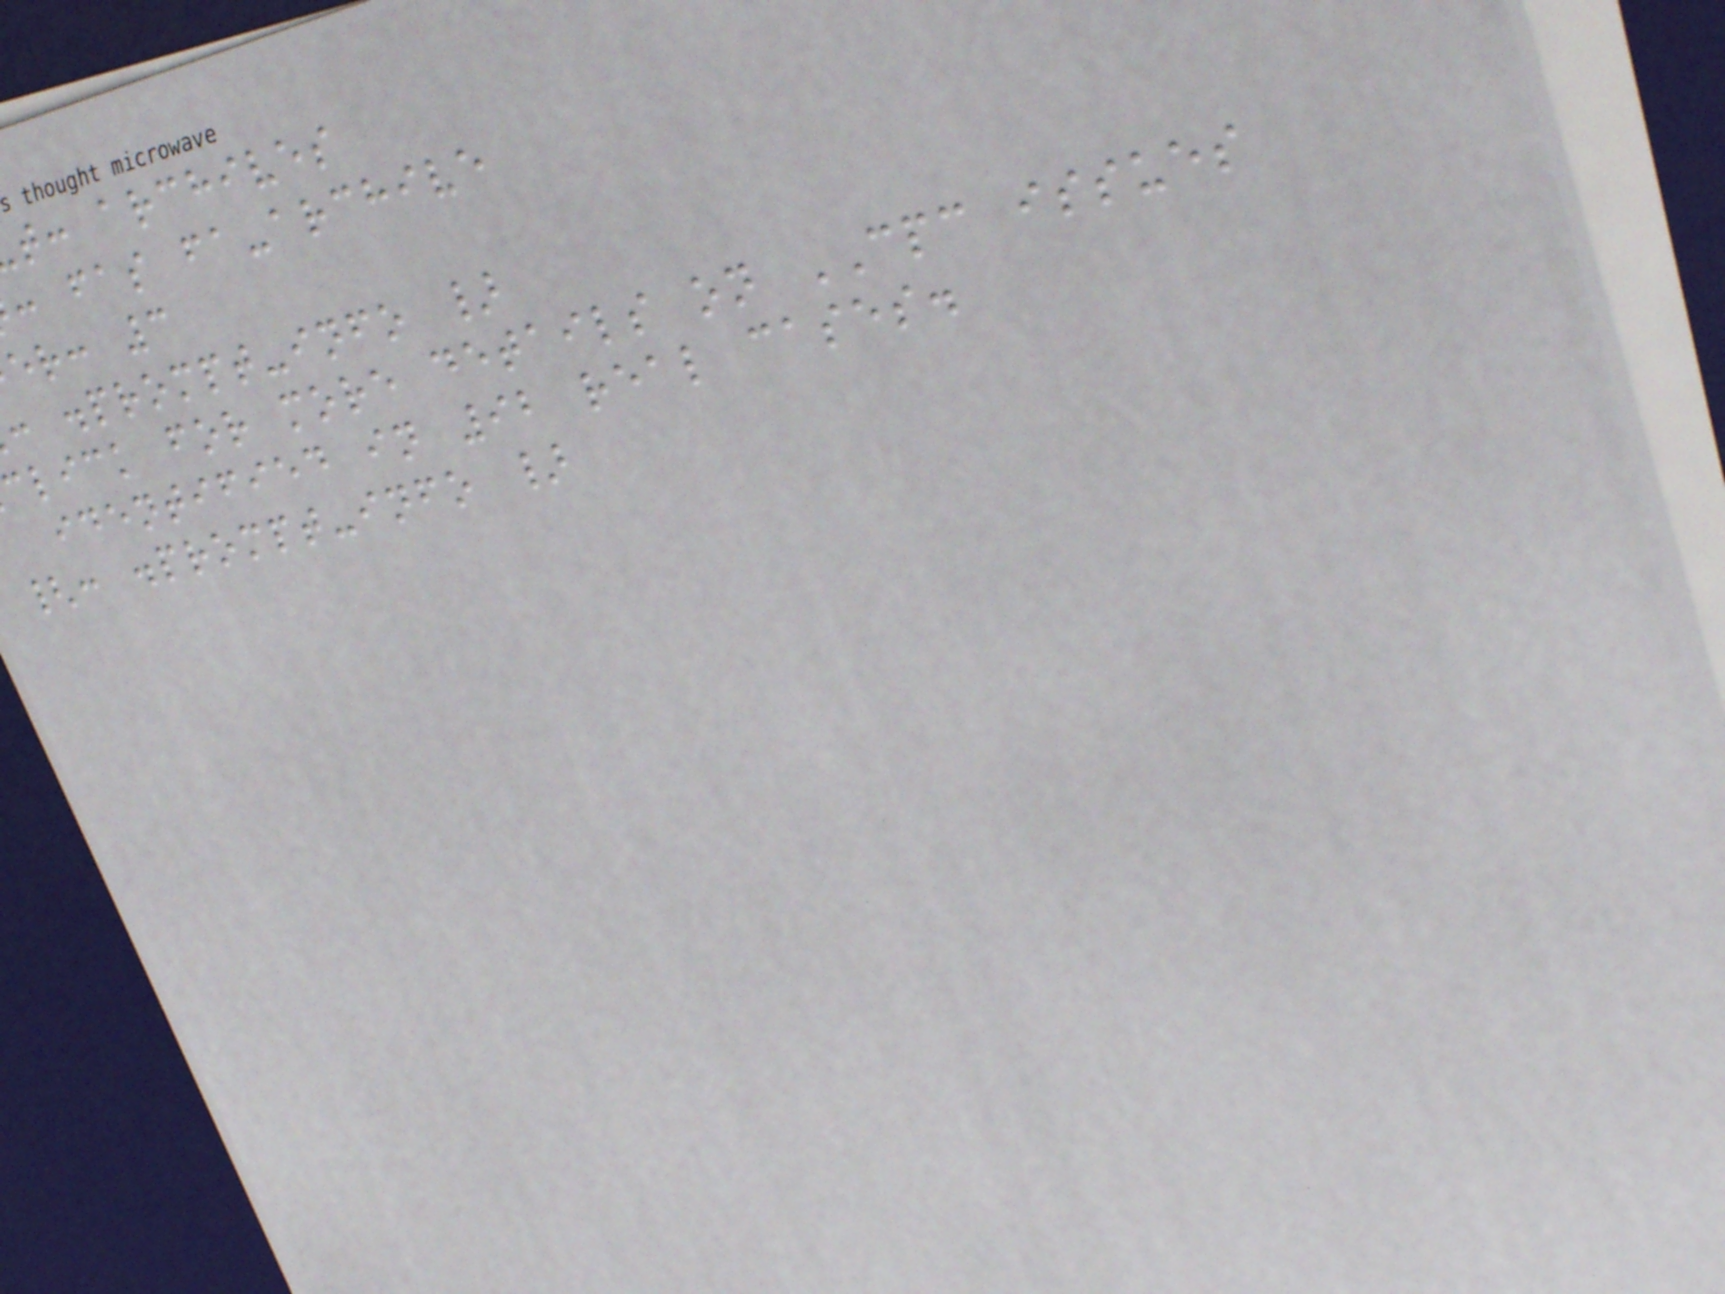t: archives
: fas fa-archive
er: 3
: .prompt-info }
click for more details on CPC issues
identified in 92 real cases.
{: .prompt-info }
